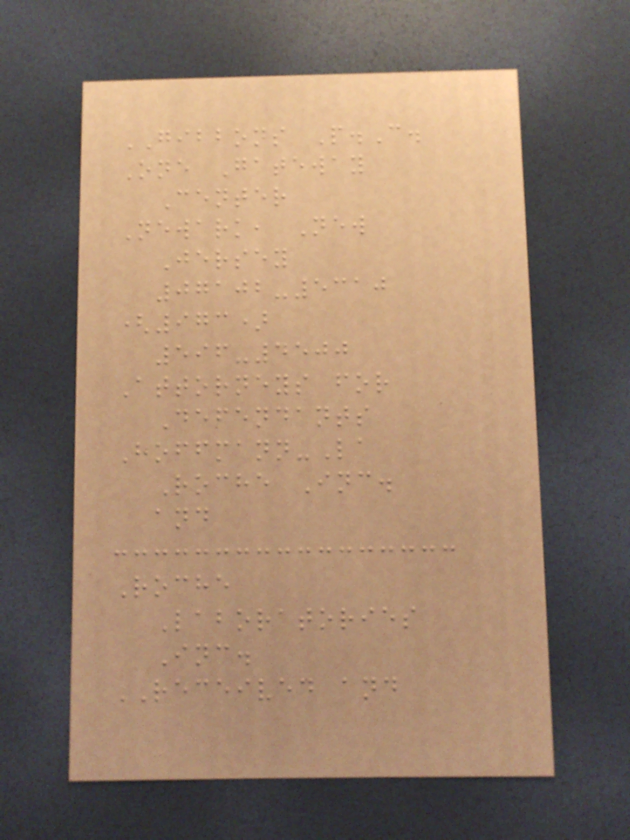GIBBONS P.C.
One Gateway
Center
Newark, New
Jersey
07102-5310
(973)
596-4500
Attorneys for
Defendants
Hoffmann-La
Roche Inc.
and
Roche
Laboratories
Inc.
RECEIVED and
